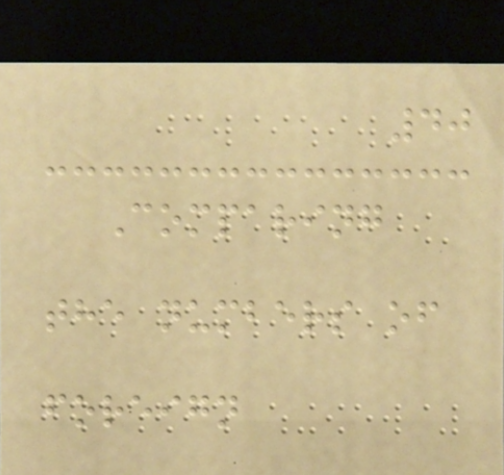40
Comparing
the numbers of
foreign
